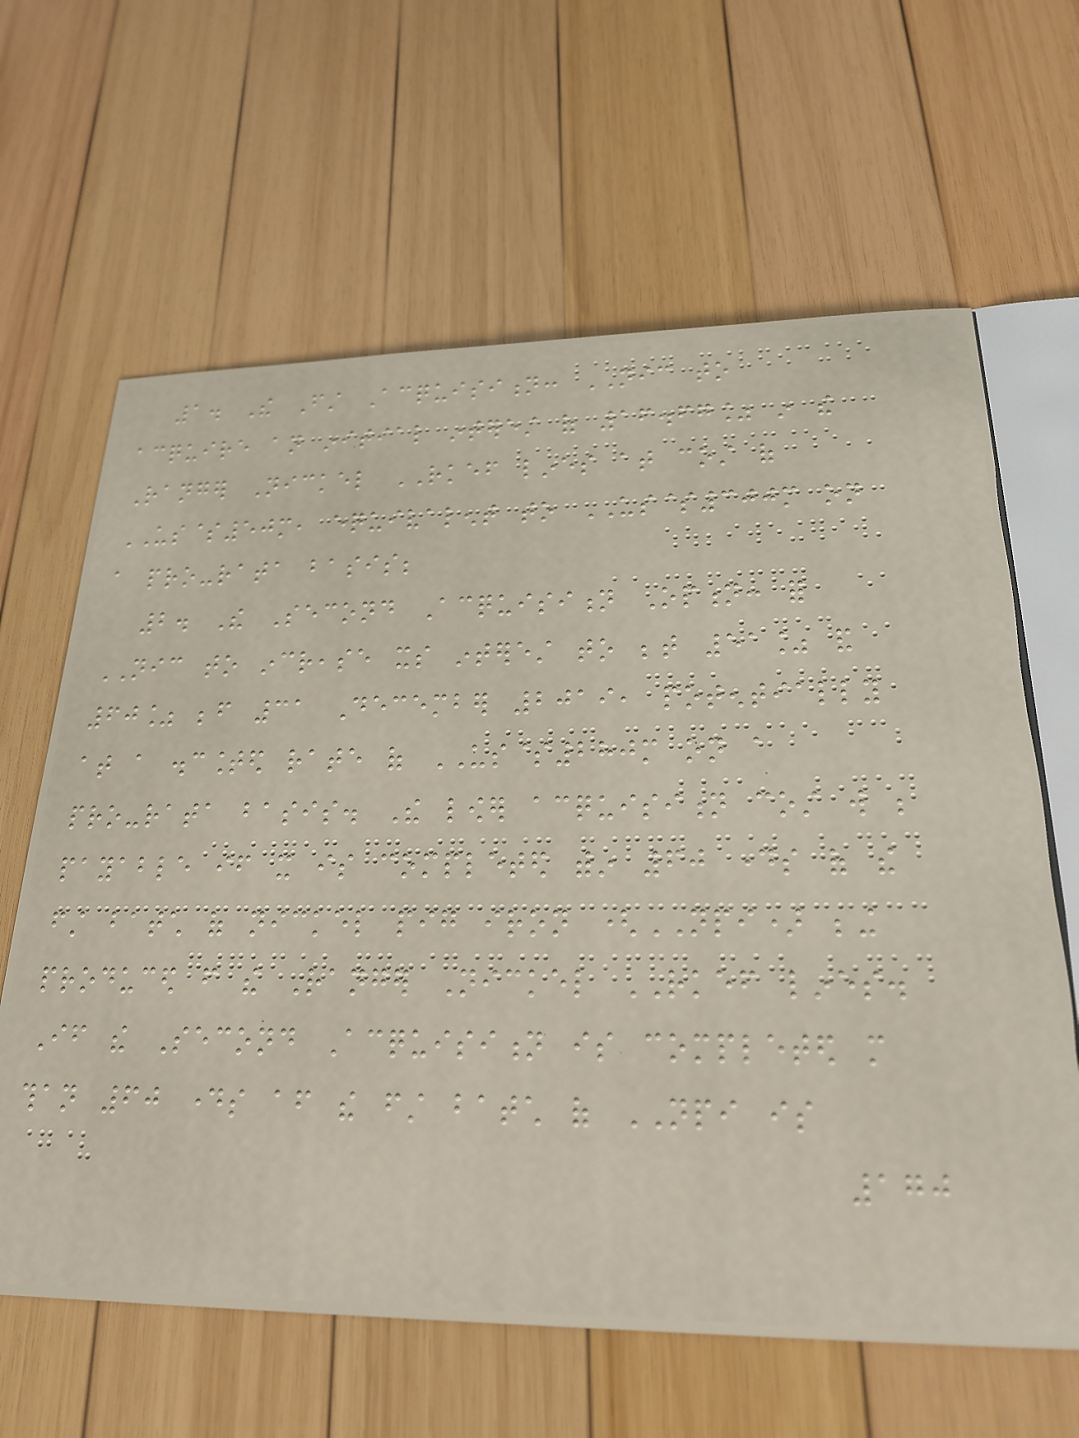1. The First Acquisition: NIC to
acquire an initial interest of 16.67% in the
Ranger Nickel RKEF lines at cost of
US$50m, equivalent to US$300m on
a pro-rata basis;
2. The Second Acquisition Option: for
NIC to increase its interest to between 51% and
60% before 31 December 2019, potentially
at a discounted rate of US$280m on a
pro-rata basis. The lower acquisition cost will be
payable if it is completed within 60 days of the
first batch of nickel pig iron (NPI) being
produced from the Ranger Nickel RKEF lines.
If the Second Acquisition is completed more
than 60 days after the first batch of NPI is
170
